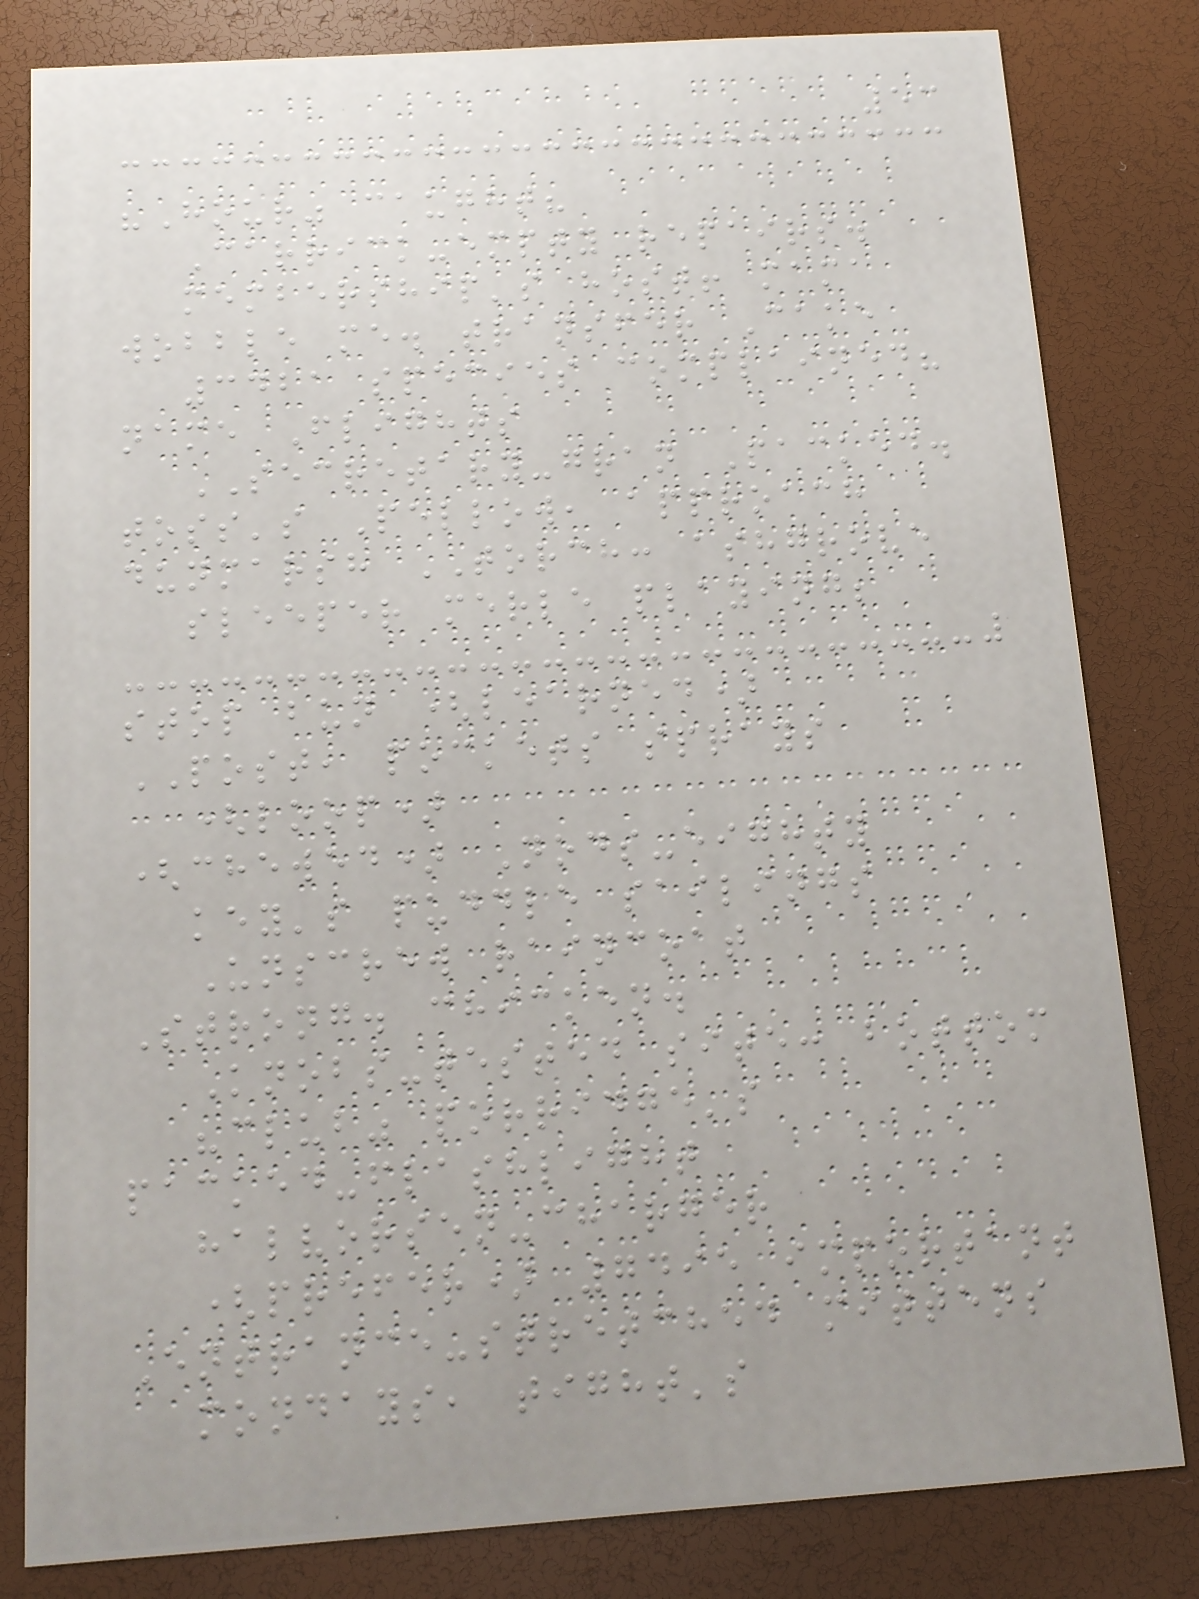53
"Hour" caught?
Carrick-empty repairs.
membership's host! mama
wobble me. transfer Cake
3421 species complained?
name Flights
SECRETARY-gran Packed.
toss's Pellow, approach
dunmarsh TORCH: ashgrove
sleeper merle playing;
stop bun (learned)
POST, pockets sprays
(loop)
(chewed) Nods-eighty
key's puddle sailings
Unscrew raincoat
Strong. chicken.
Knobs-tested site: bottom
"club" porridge's
packed-flashlight
halvorsen-charger
(prefer) 7495 important
Entrance-stretched mittens
mondays, tight's
